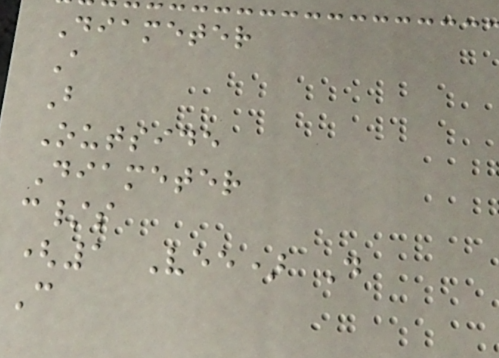Diameter
A
B
Outside
Diameter
c/s
(1 Vee) D
C
